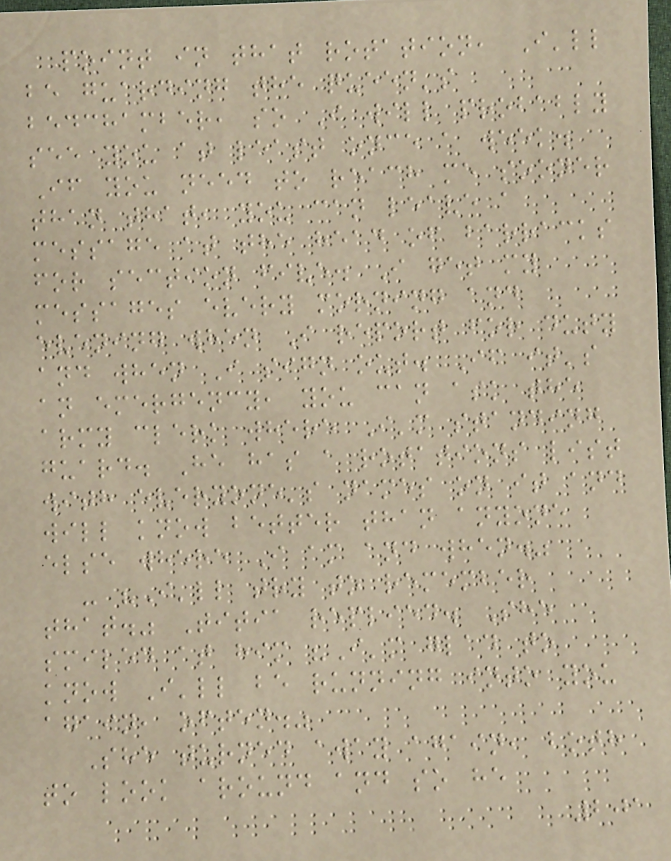point in that rotation, I'll
be guarding the queen's
bedchamber, so I will probably
see you at least once a week.
If you need to reach me sooner
than that, you can leave a
message at the head of barracks
for section five. I get my
messages every morning and
evening when I report for duty
and when I sign out. If it's
an emergency, you can ask the
army clerk where I'm standing
guard. He has a rotations list
with everyone's names on it and
will know better than anyone
else where I am and when."
- "I'll try to remember
that." Titia replied. She
smiled at him "I'm glad to
know I'll be running into you
again, often."
She turned away again, both
to look around and so he
201
